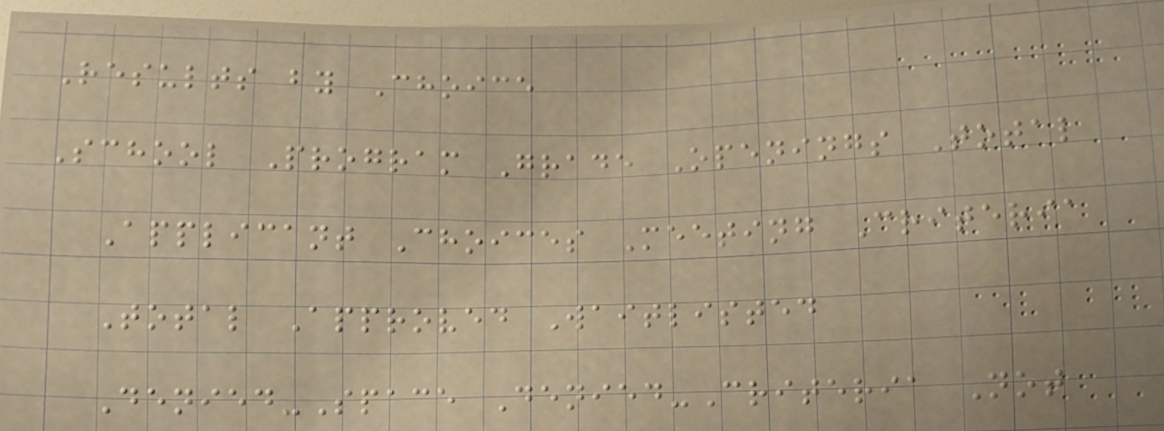Results by Choice
School Program Grade Openings Total
Applicant Choices Meeting Criteria
Total Approved Waitlisted
Denied-Space Denied-Criteria Not
